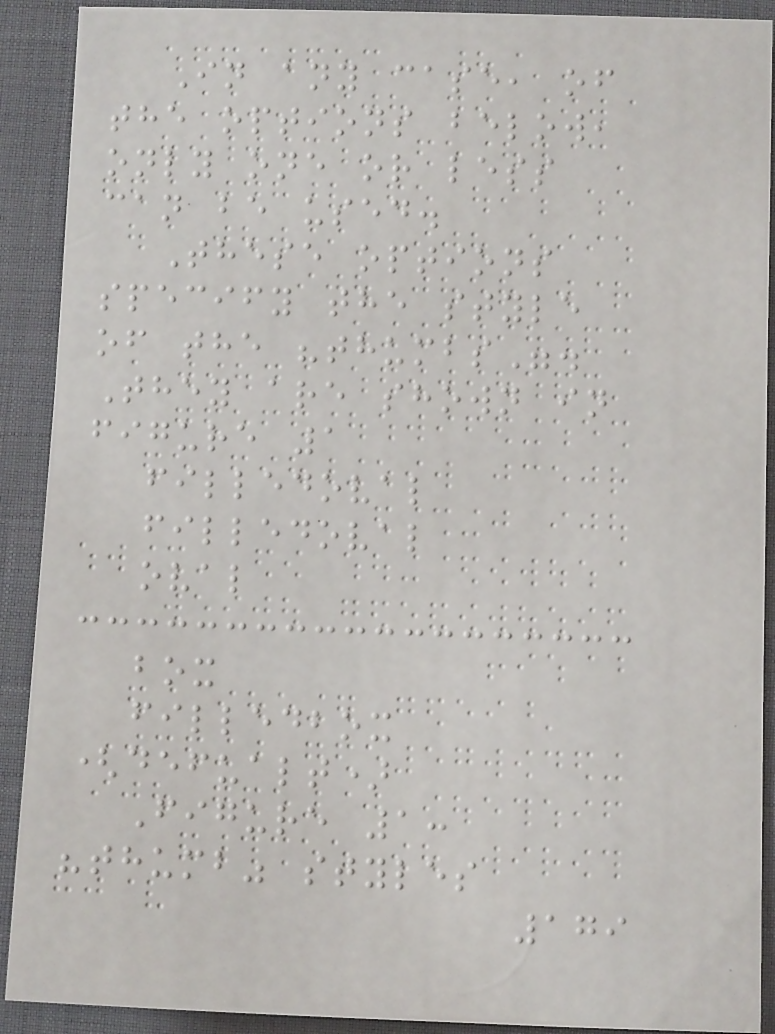In any case, of
the options below,
only one or less
can be used.
These options
specify the style
of the "thumbs".
They are shown in
figure 1
filledoval
filledoval
oval
box
filledbox
(defualt)
Figure 1:
"thumb" styles
179
